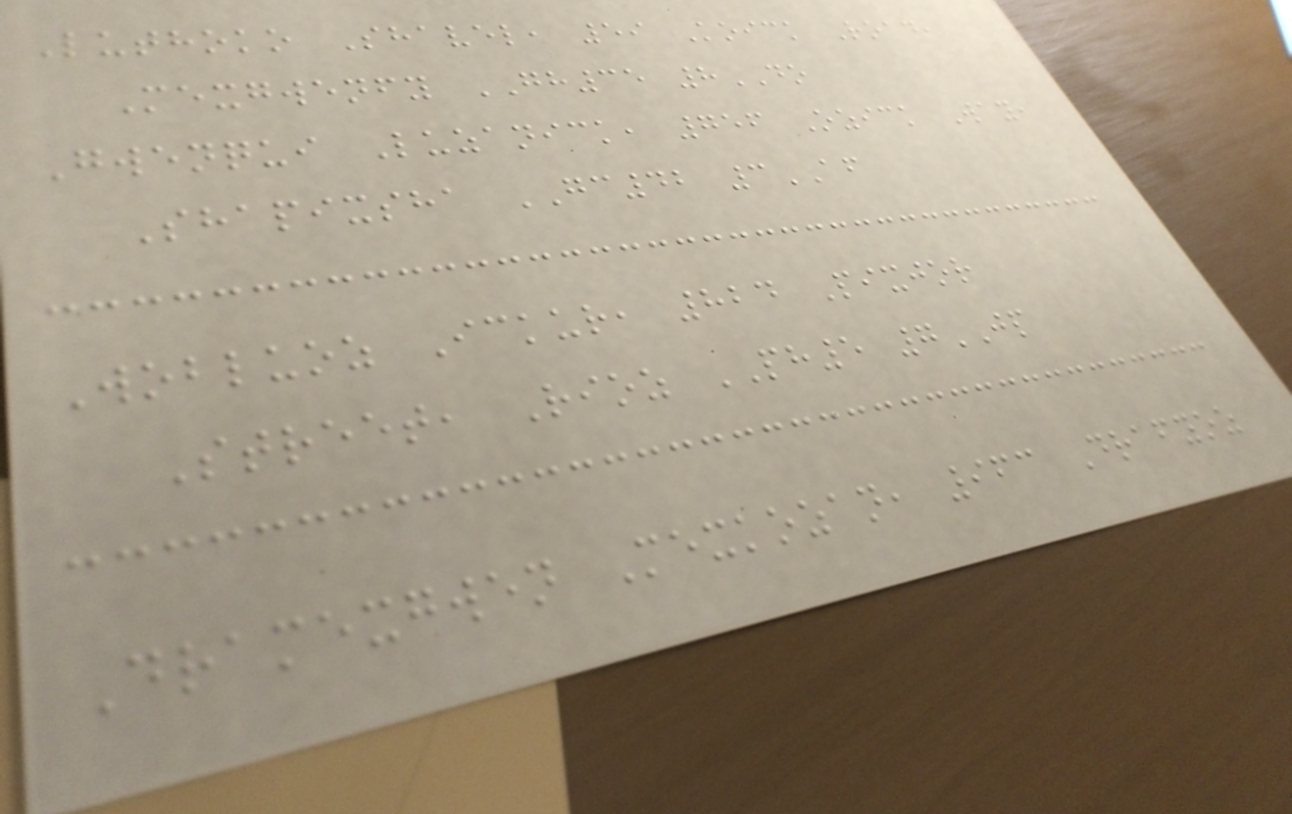Luthoko Shavel, 59 Koick Road,
Mexgwenfy GH35 8DO
Gwenqui Luzanick, 756 Ozick Way,
Shapixsha GC42 3AF
Wobluoz Ickur, 824 Pixjor
Street, Rioz PH5 7JP
Dramexgwen Mexkozan, 963 Drafyoz
